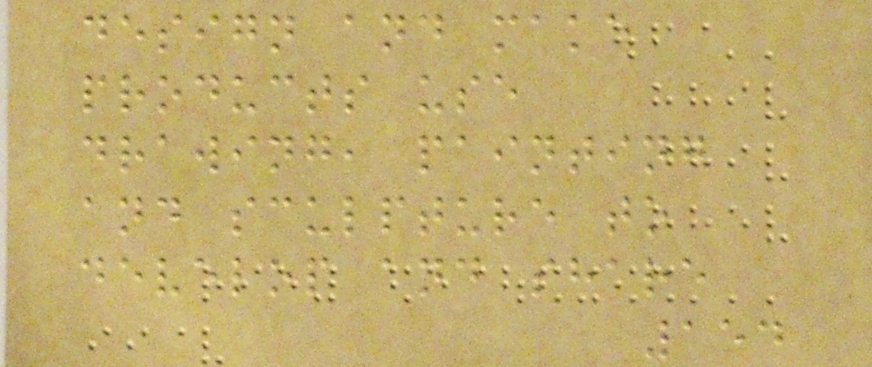design and make
products use
drawing, painting
and sculpture to
develop and share
154
